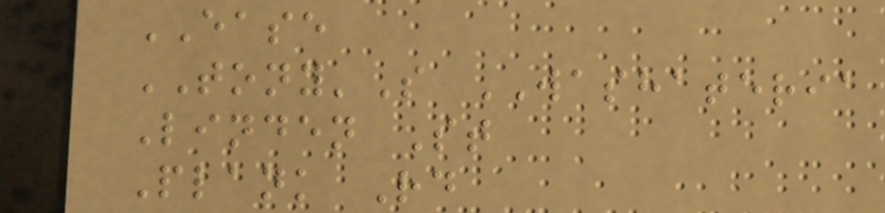EASE
TONY'S WASHATERIA
Linden St
Plank Rd
